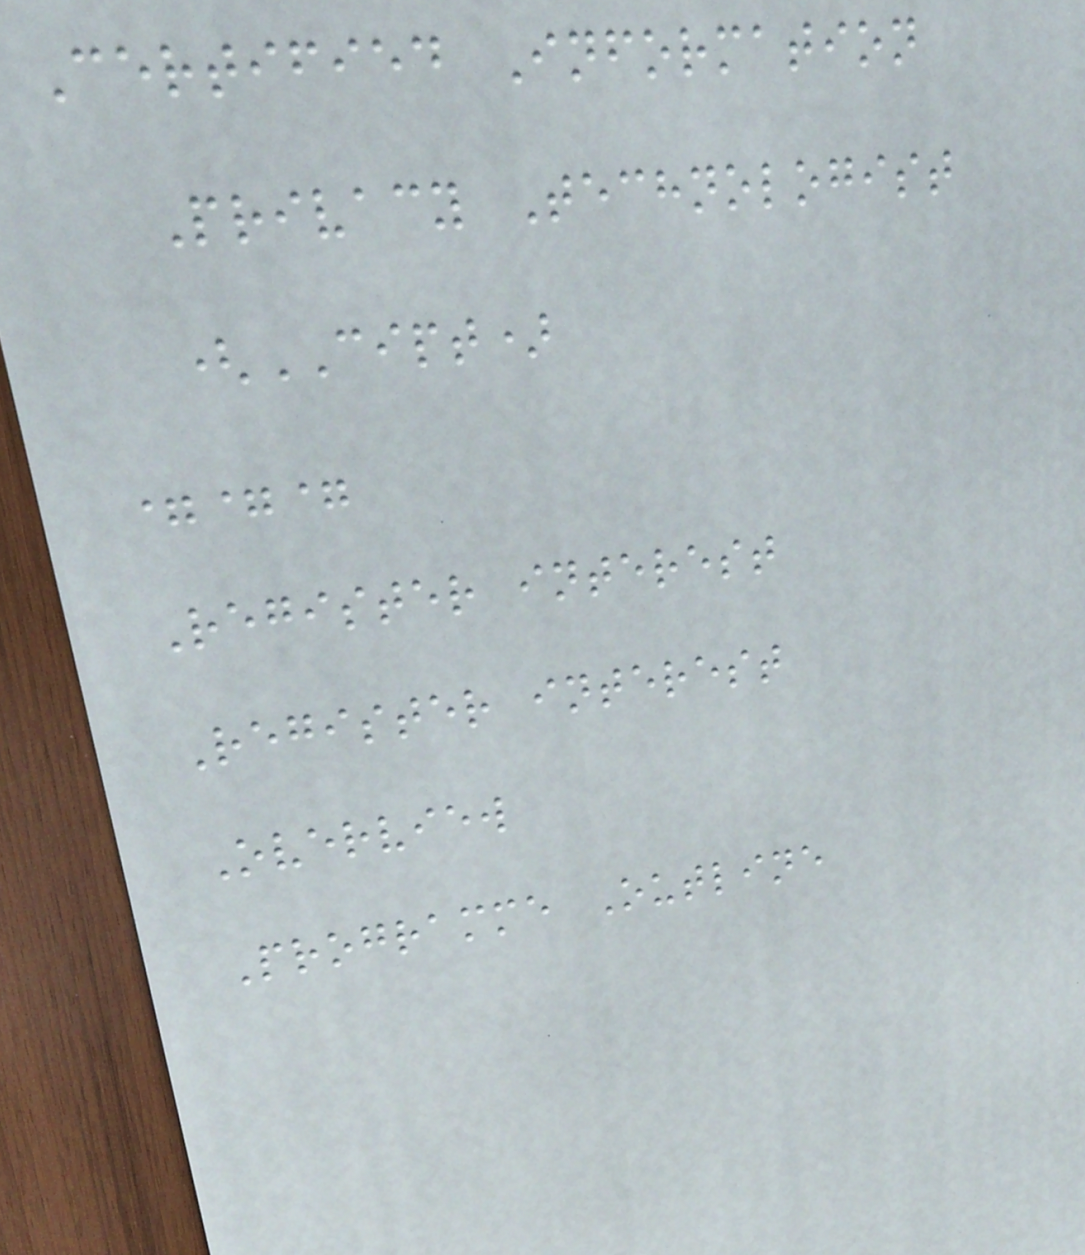Certified Information
Privacy Technologist
(CIPT)
===
Register interest
Register interest
Overview
Programme Outline
